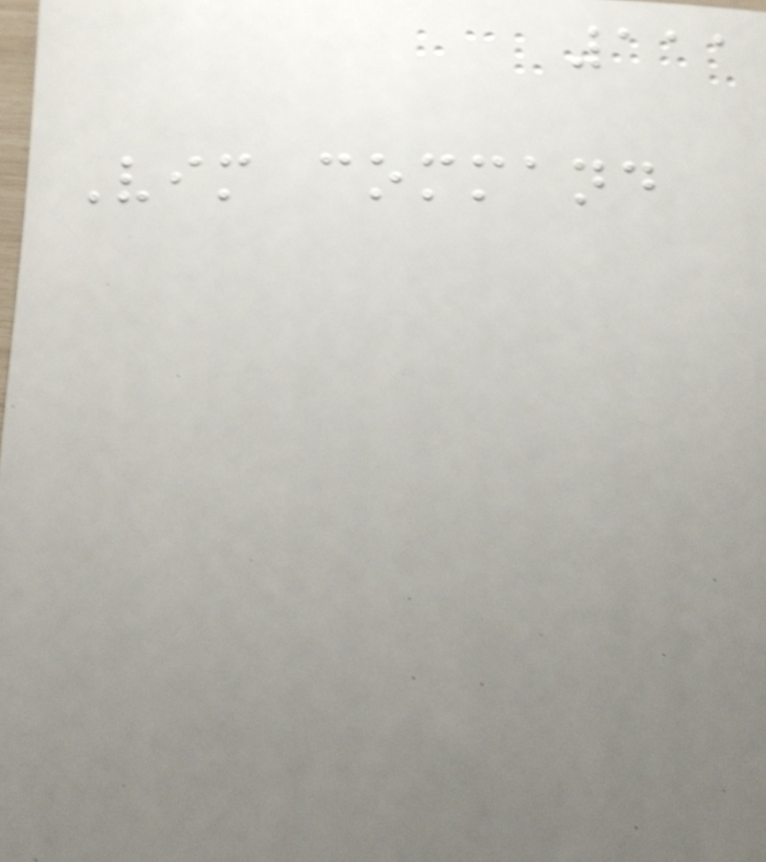111
Vim command
